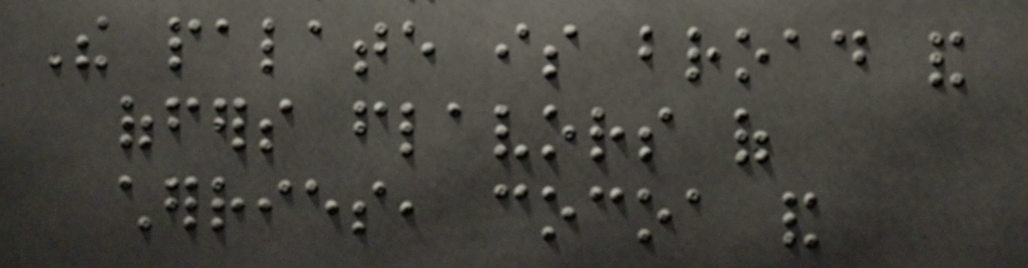The palate is broad and
offers flavors of
cherries, cocoa and
